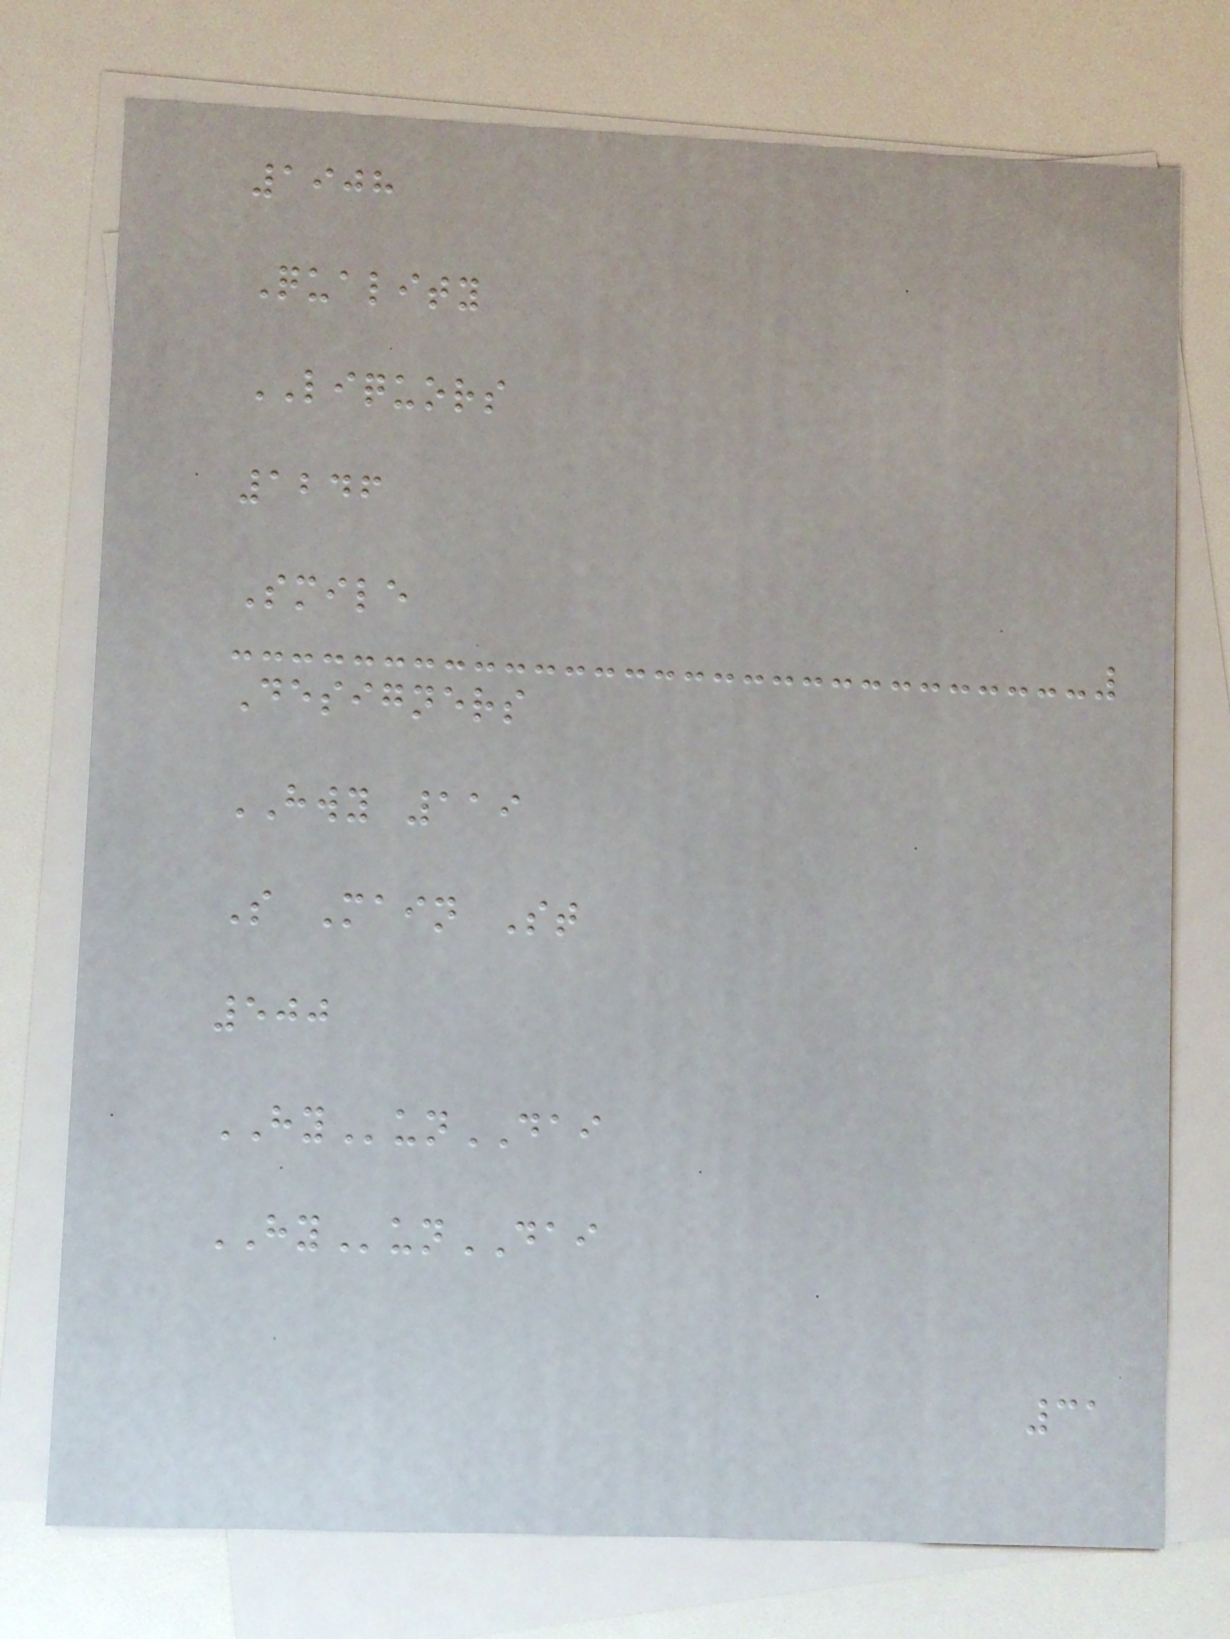1908
Quality
LIQUORS
1246
Smile
Designers
HWY 119
S Main St
500
HYunDAI
HYunDAI
31
